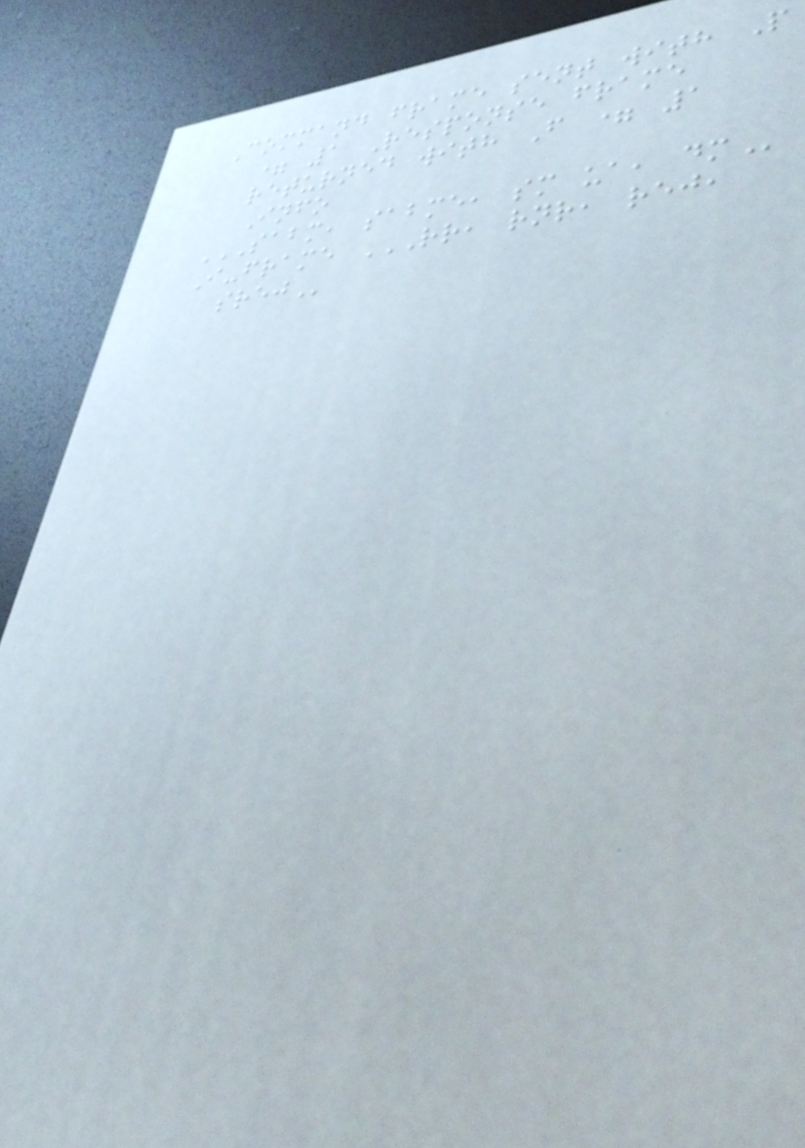Command frame sent with P
= 1 Response frame
returned with F = 1
Info
SABM, SABME, SM UA, DM
I-frame RR, RNR, REJ,
SREJ
